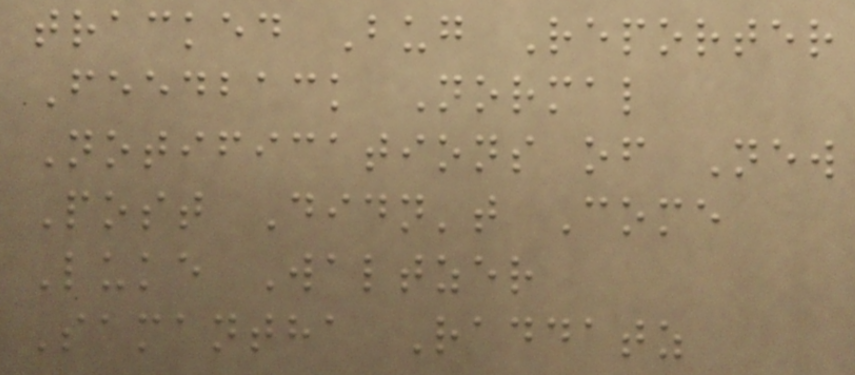tracked Bug Reporter
Feedback Normal
Notifications of New
Post Didn't Come
Luke Waltzer
Samantha Raddatz
